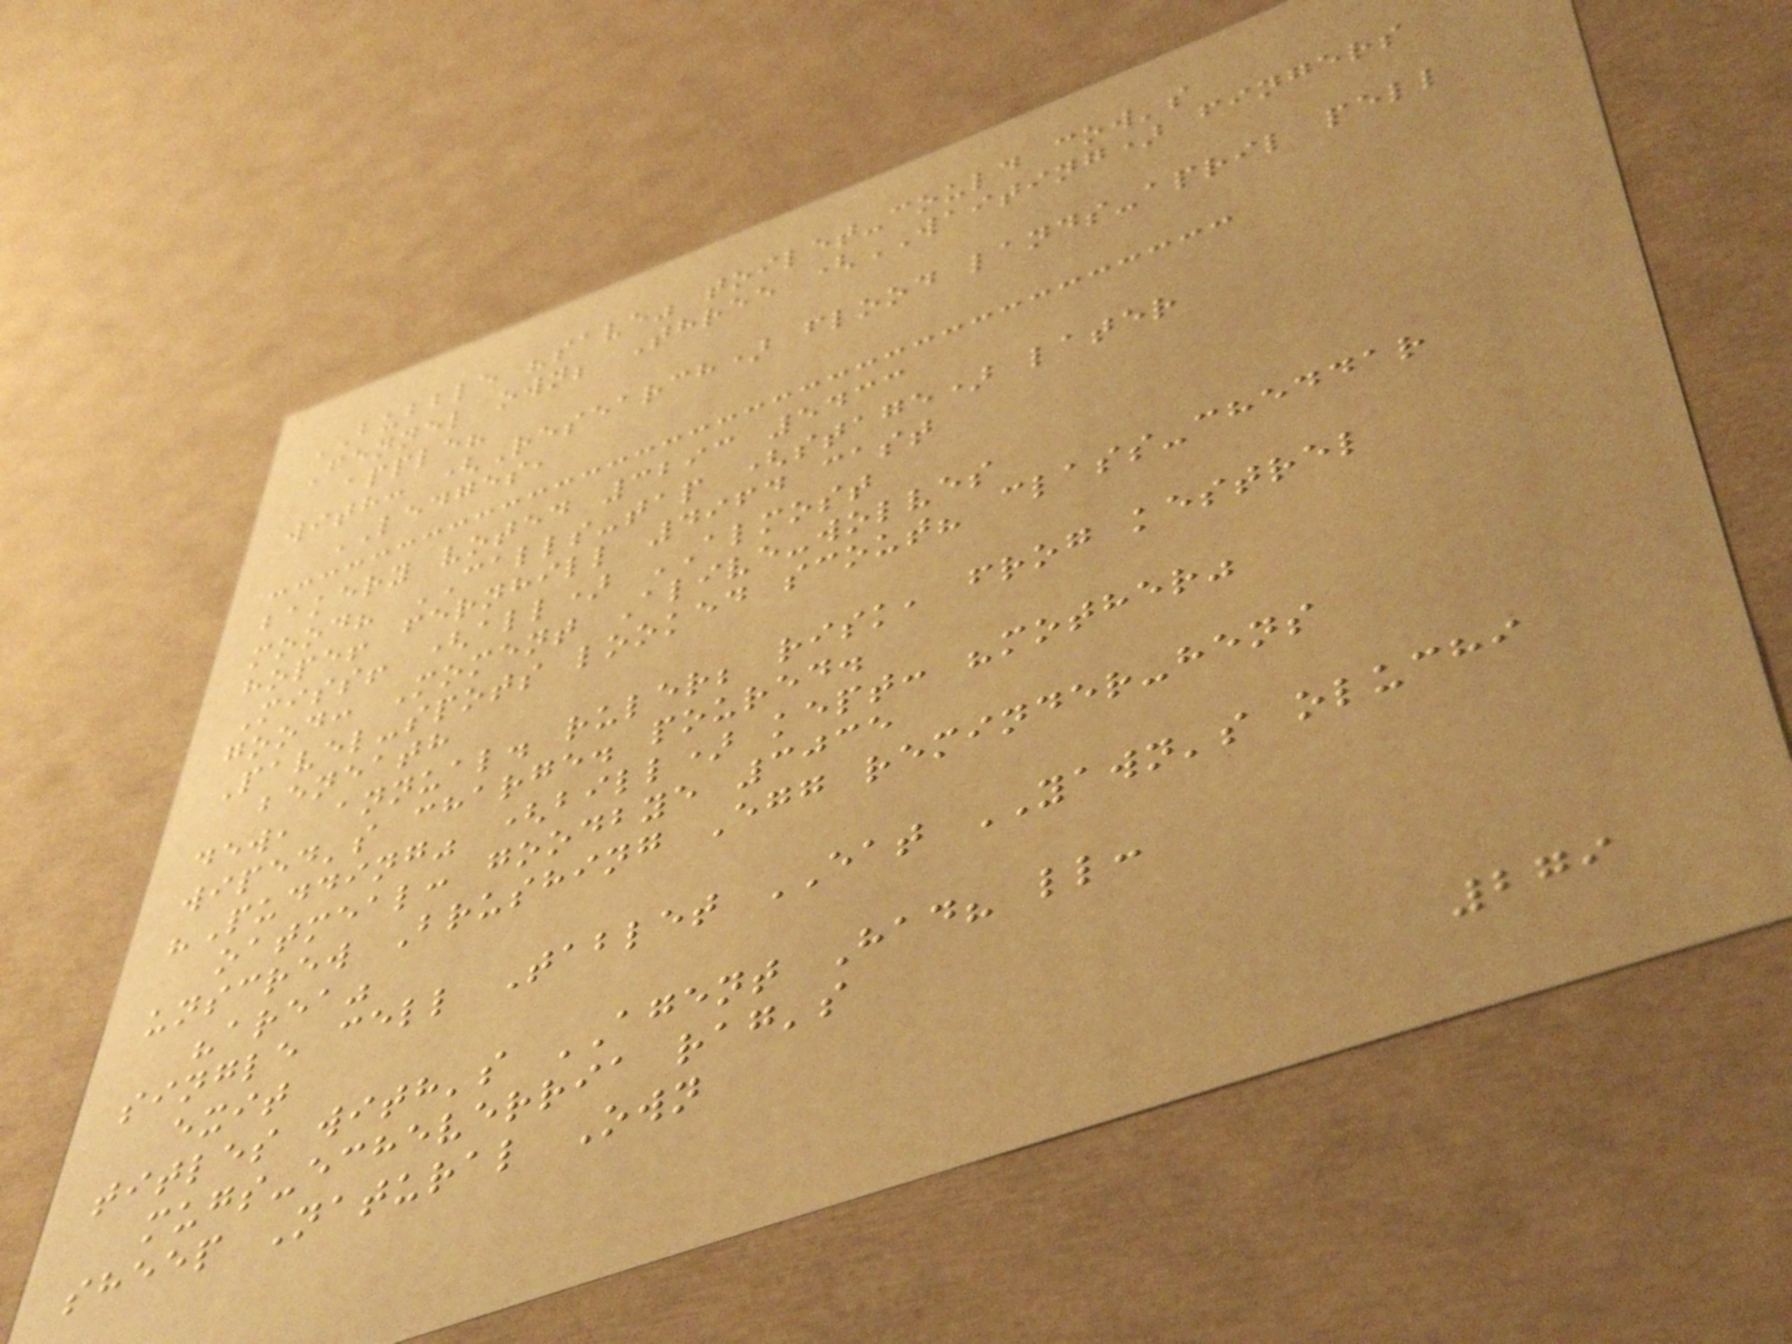BUBBLE "save" toilet-could cow's
Fennel own; Three (WAITING) fingers
apple?
with: (Research) flood lands-april pell
LEDGES,
bakery voted 3293 5433
mood? CALLS-tap (stage) later
hope! fernhill 4964 cast
Miss! (all) ALMOST
good: Moment Alive-wolves
Pavel-spots looked scout? class-cheddar
beneath
dew, annual. ruler; risk, frog kestrel
wiped's charge. poured.
"Pudding" (bill) kept: "mother"
oatmeal: goodbye 3035
unscrew Brushing Egg reminder-hens
"area"
single cell Tablet EAT YAWN's oluchi
exit
titles with's AGENT Had? ll:
mugs-echeverria rag's
sheep Natural Own
279
